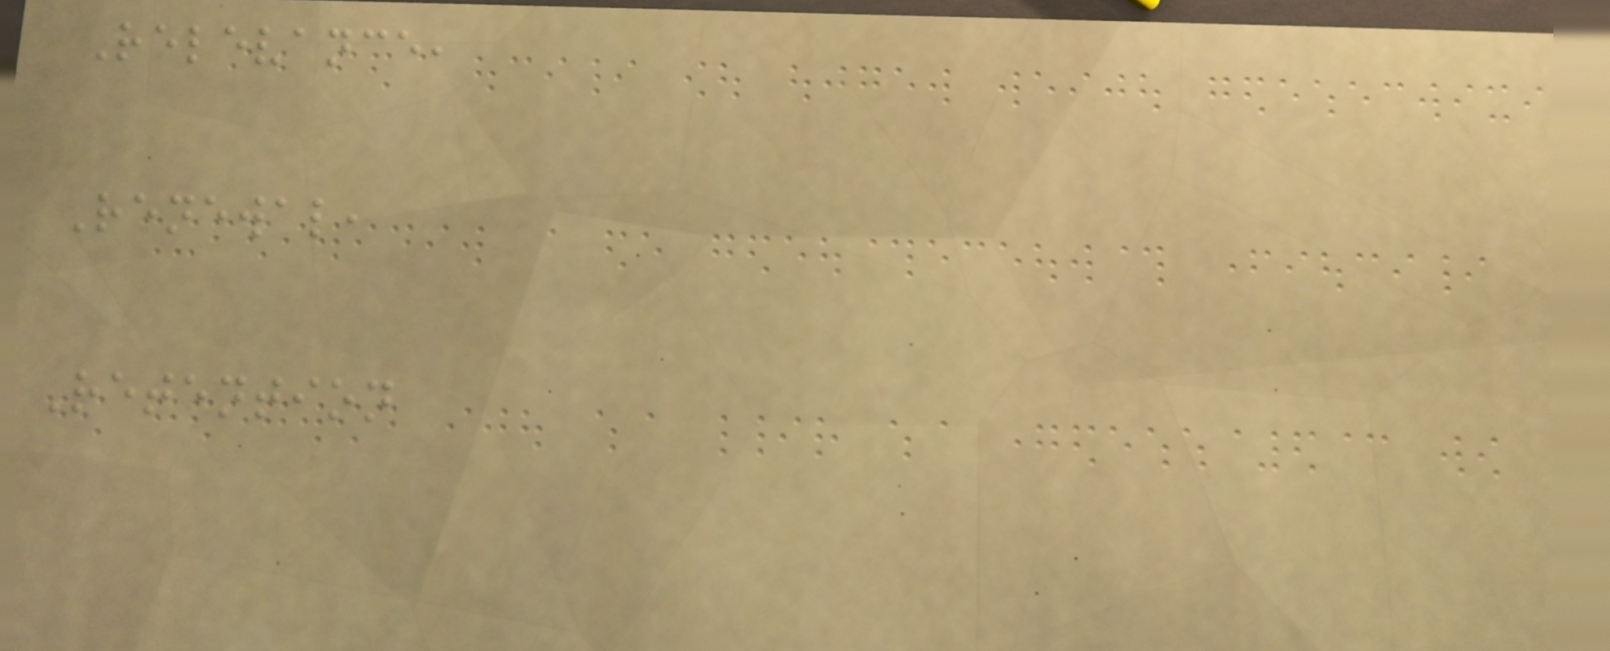Relevance,
Renewal,
Retention
